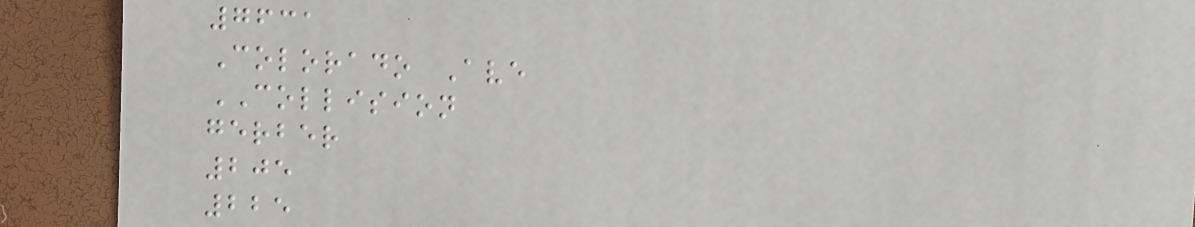7631
Colorado Ave
COLLISION
gerber
205
225
